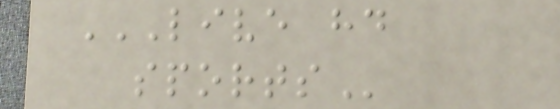LIVE HD
SPORTS
